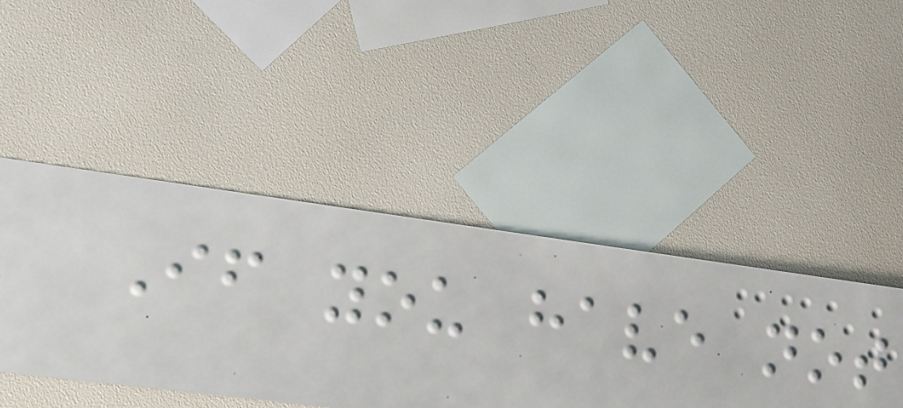If you have not
